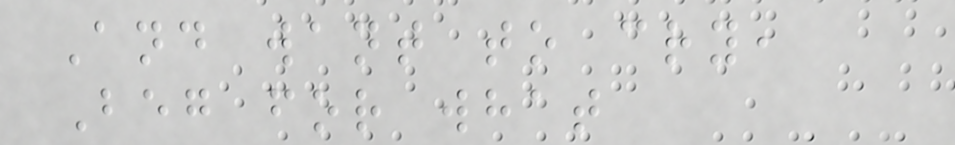And want to cry,
Beg for what
